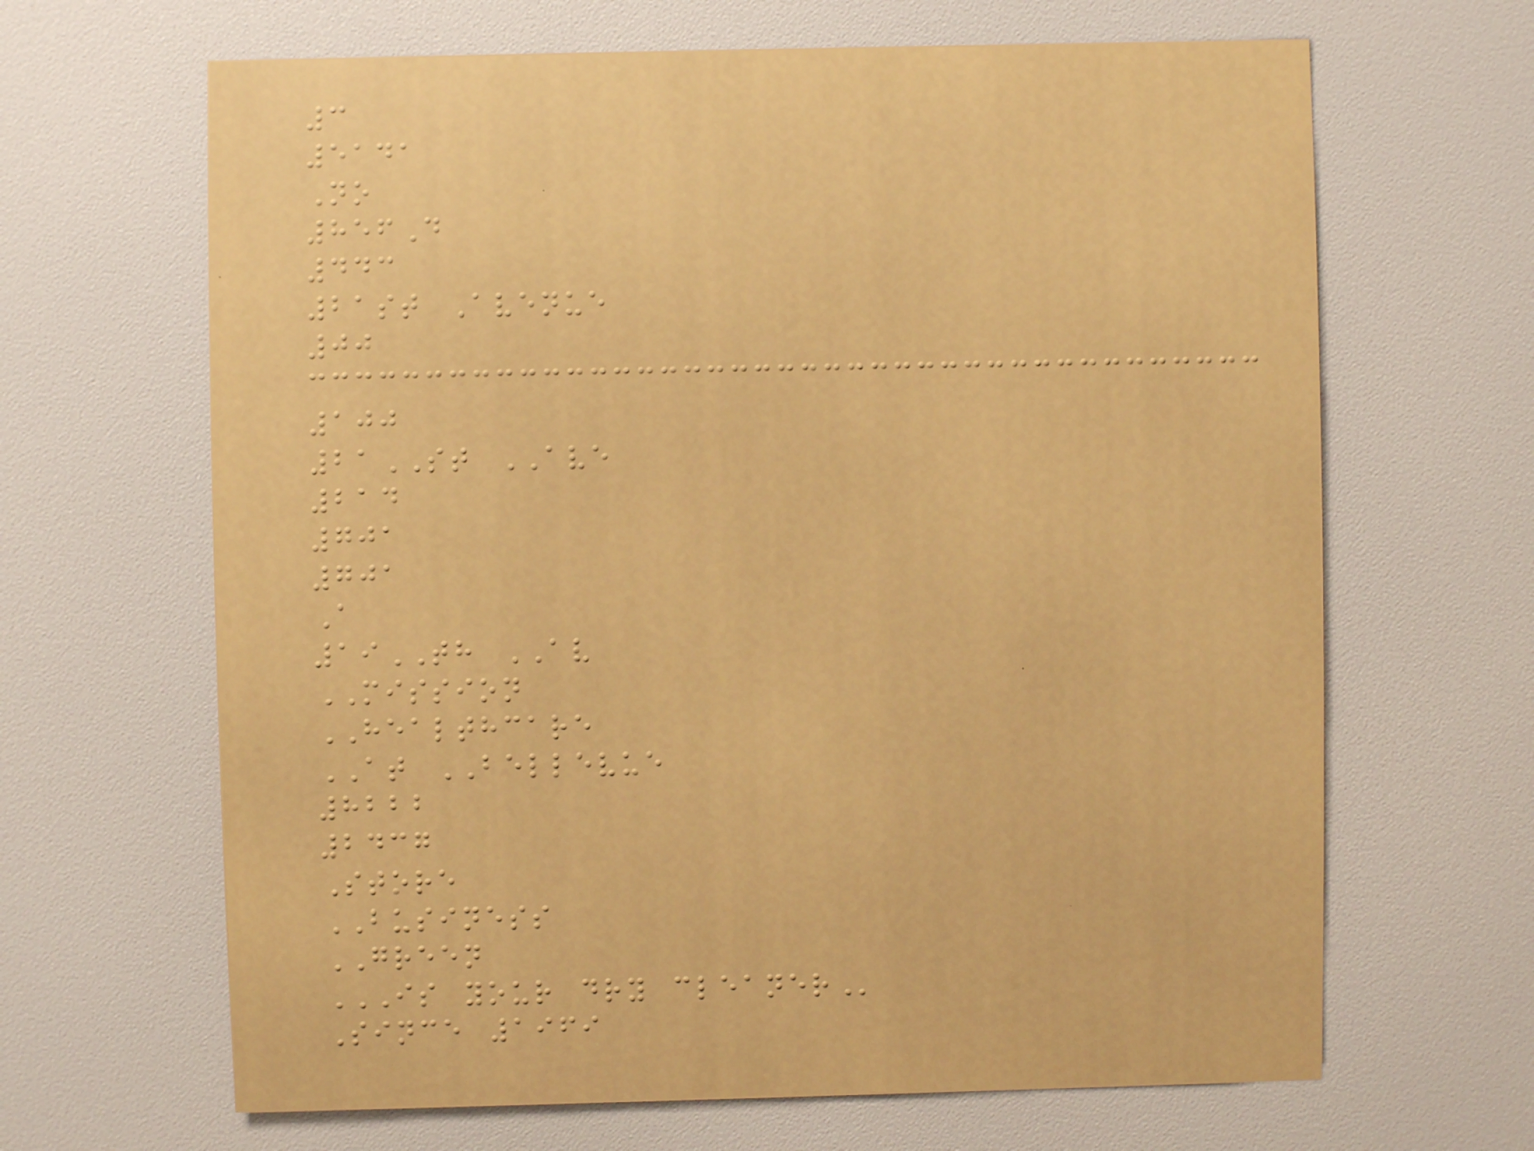3
5141
No
856D
443
21st Avenue
00
100
21ST AVE
214
701
701
A
19TH AV
MISSION
HEALTHCARE
AT BELLEVUE
8222
2437
Store
BUSINESS
GREEN
IS YOUR DRY CLEANER
Since 1969
